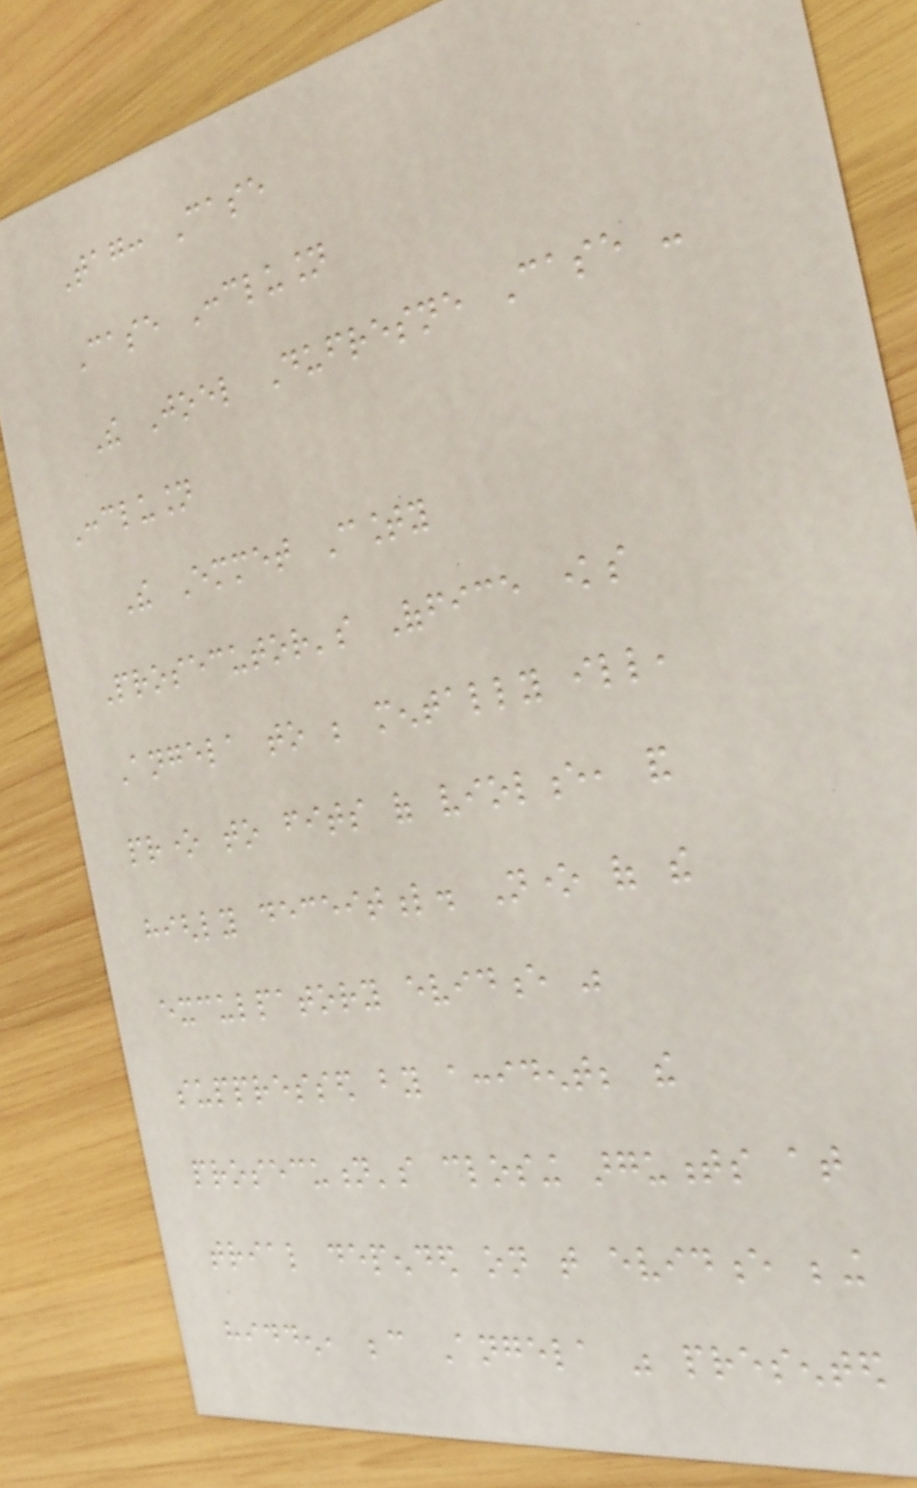Tag: Case
Case Conclusion
The Joel Dufresne Case -
Conclusion
The Emmet County
Prosecutor's Office knows
Angela to be mentally ill,
prone to fits of violence, and
highly deceitful. None of the
exculpatory evidence was
suppressed by accident; the
prosecution's closing arguments at
trial depended on that evidence being
hidden, because Angela was presented
